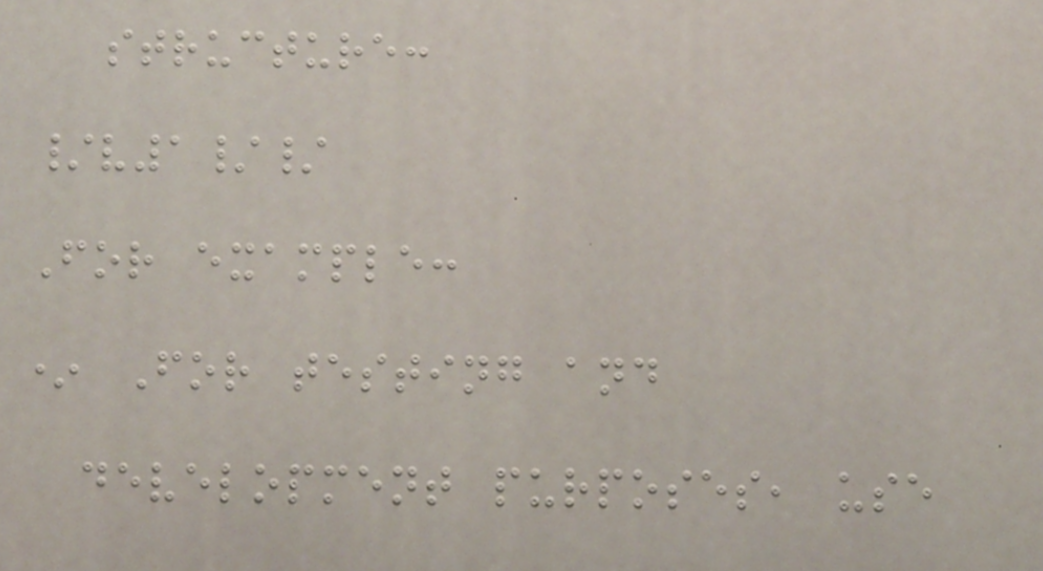structure:
/v1//
For example:
* For testing and
development purposes, use
